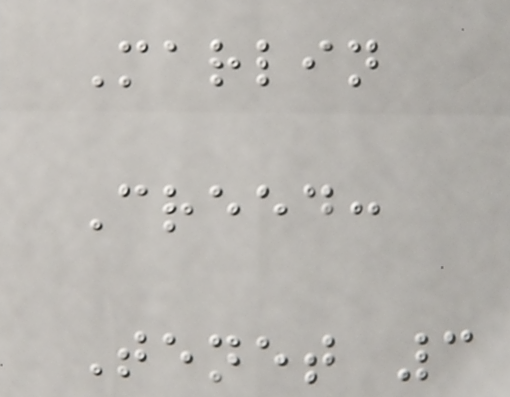Marlin
Creed:
Tenet 3
